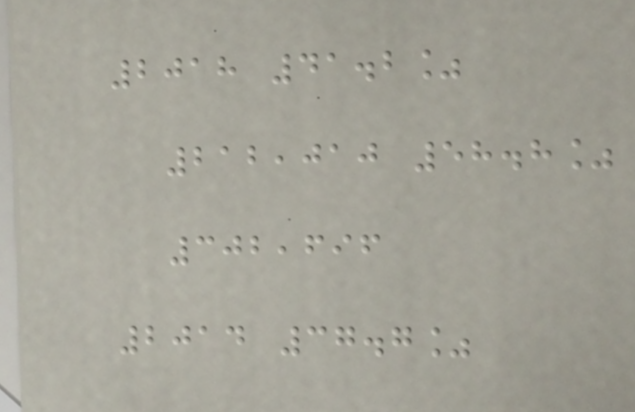2018 41.2%
212,010 58.8%
302,696
2014 37.7%
